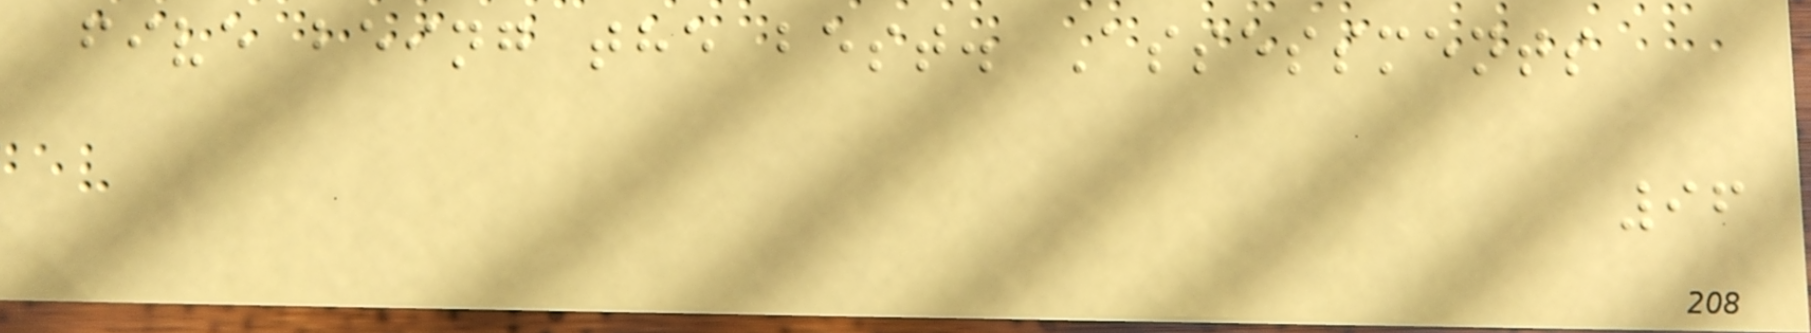five being the best. Assessments
96
